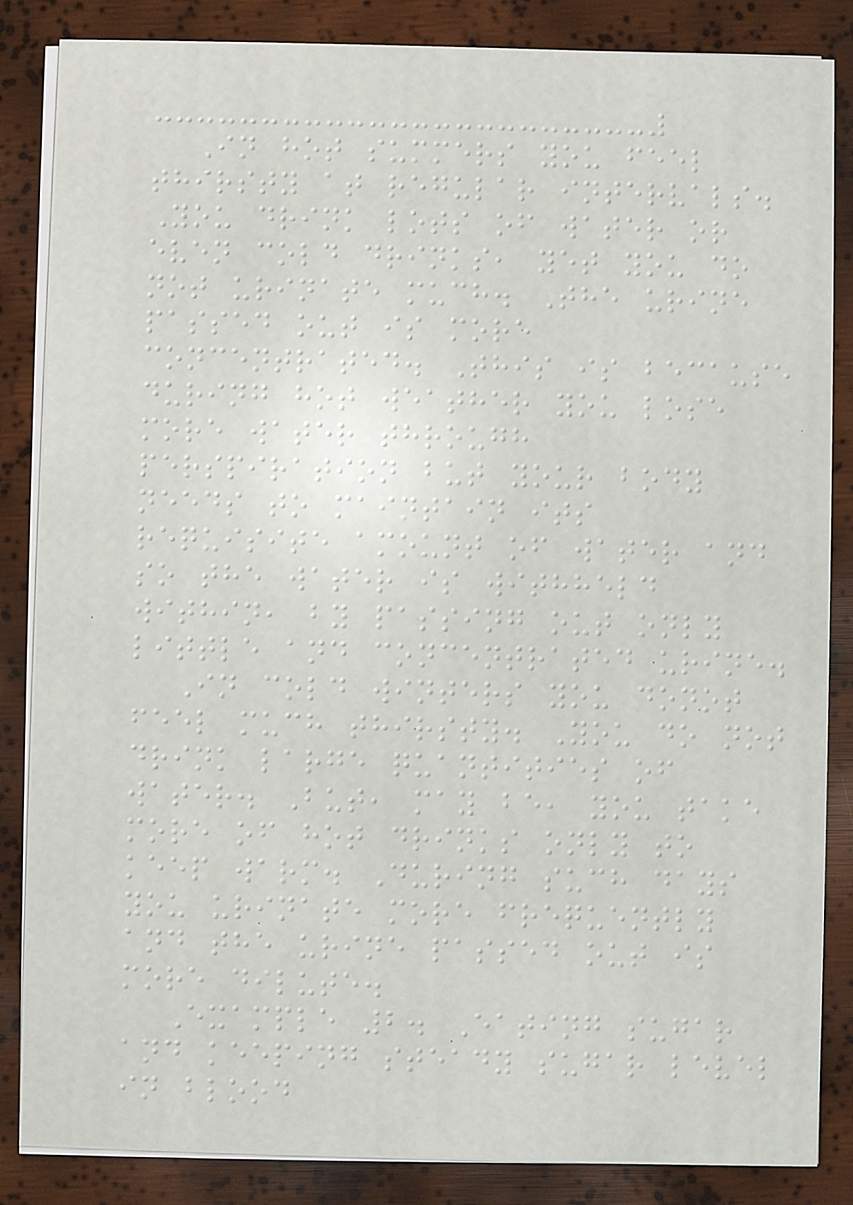In hot summers you feel
thirsty at regular intervals.
You drink lots of water or
even cold drinks, yet you do
not urinate much. The urine
passed out is more
concentrated. This is because
during hot weather you lose
more water through
perspiration but your body
needs to maintain its
requisite amount of water and
so the water is withheld
within, by passing out only
little and concentrated urine.
In cold winters you donot
feel much thirsty. You do not
drink large quantities of
water. But, may be, you take
more of hot drinks only to
keep warm. During such days
you urinate more frequently
and the urine passed out is
more dilute.
Example 2. Eating sugar
and keeping steady sugar level
in blood
